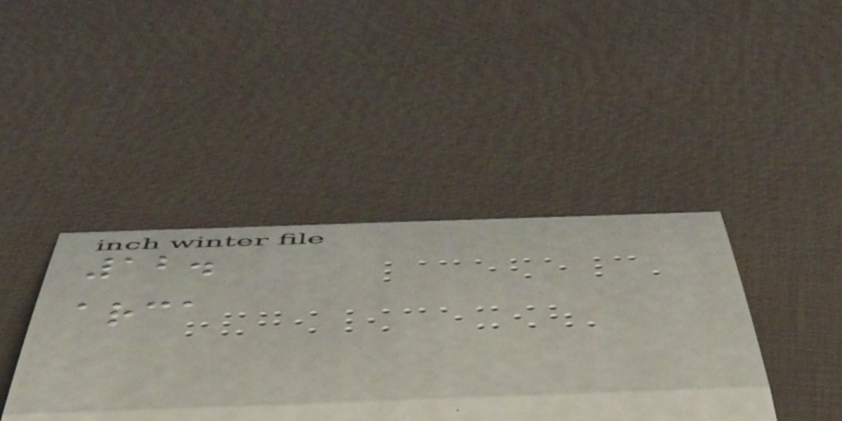12.
arca
